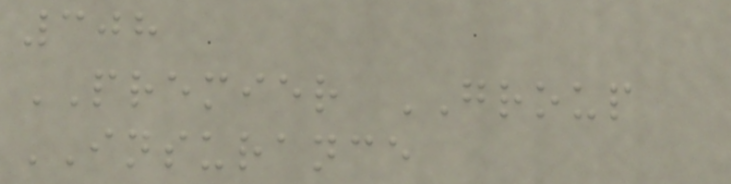308
PREMIER GROUP
INSURANCE
